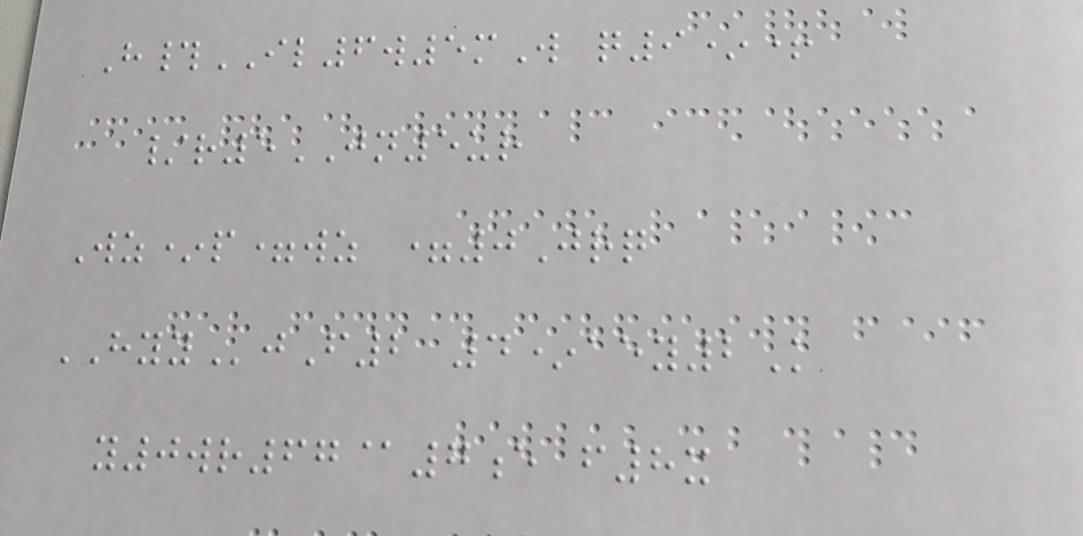H#IL6w5mW q9*+
/r5JN5ur
Wz*p=wz =0Jrq
HYYjF2 4*aey2K
y0wr67@7e f8x
